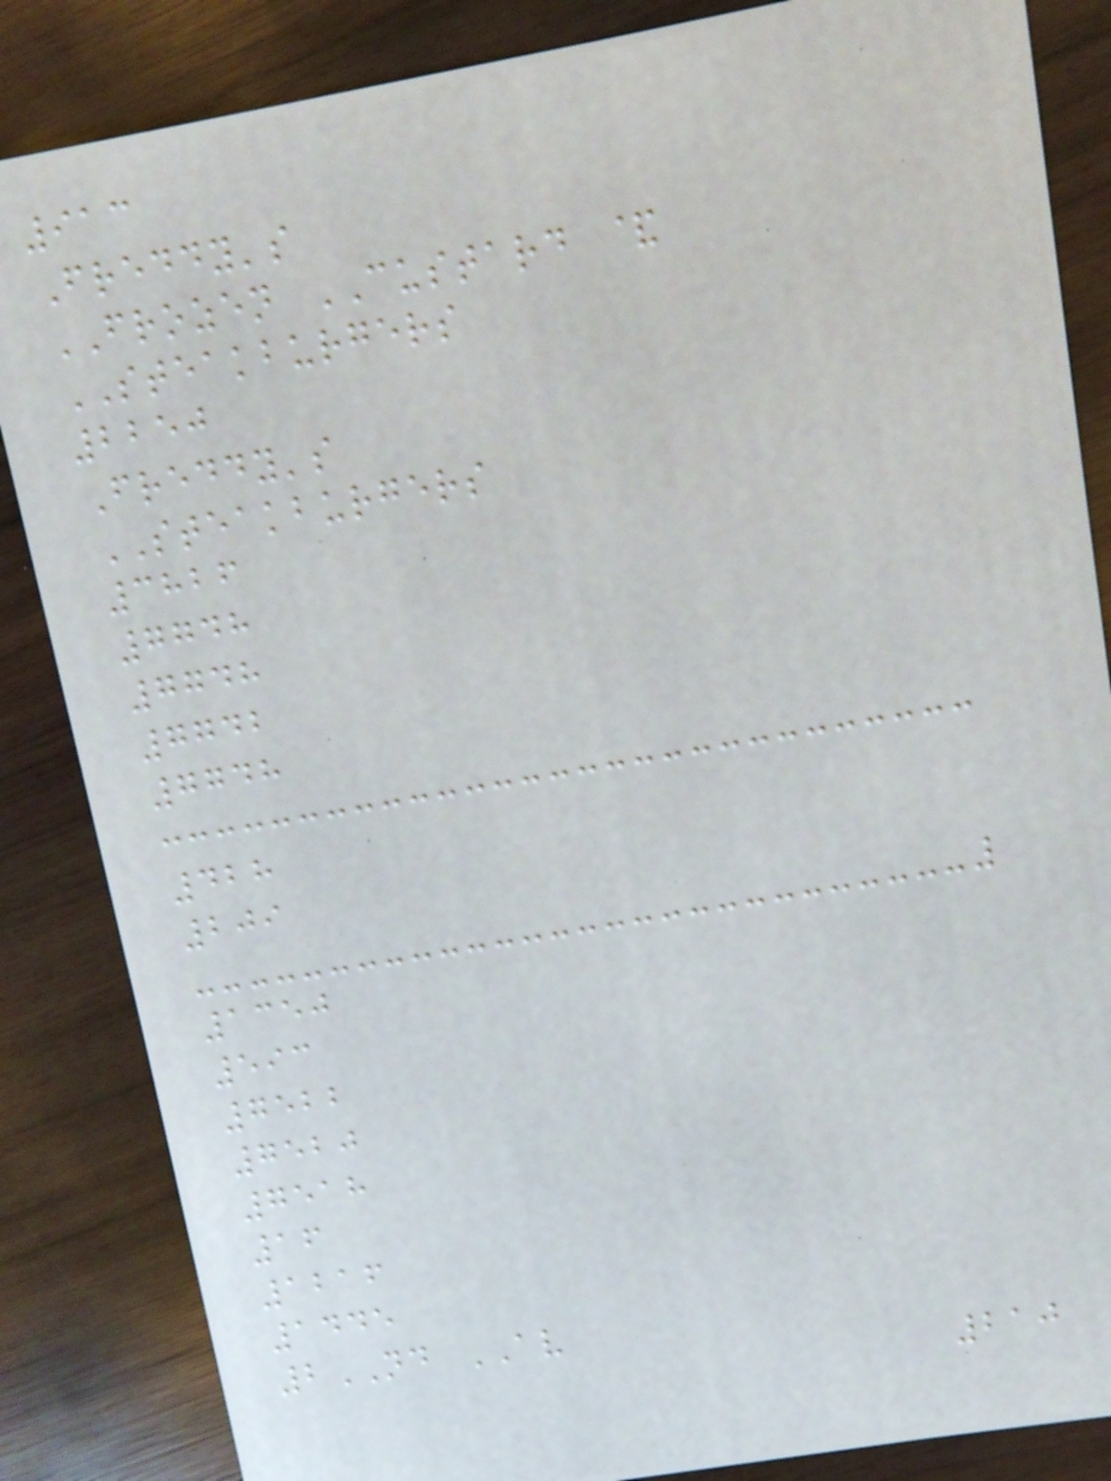913
Freddy's
FROZEN CUSTARD &
STEAKBURGERS
2250
Freddy's
STEAKBURGERS
3826
7748
7748
7742
7748
428
209
1350
593
7522
7520
7518
16
1216
1445
2ND AV
210
